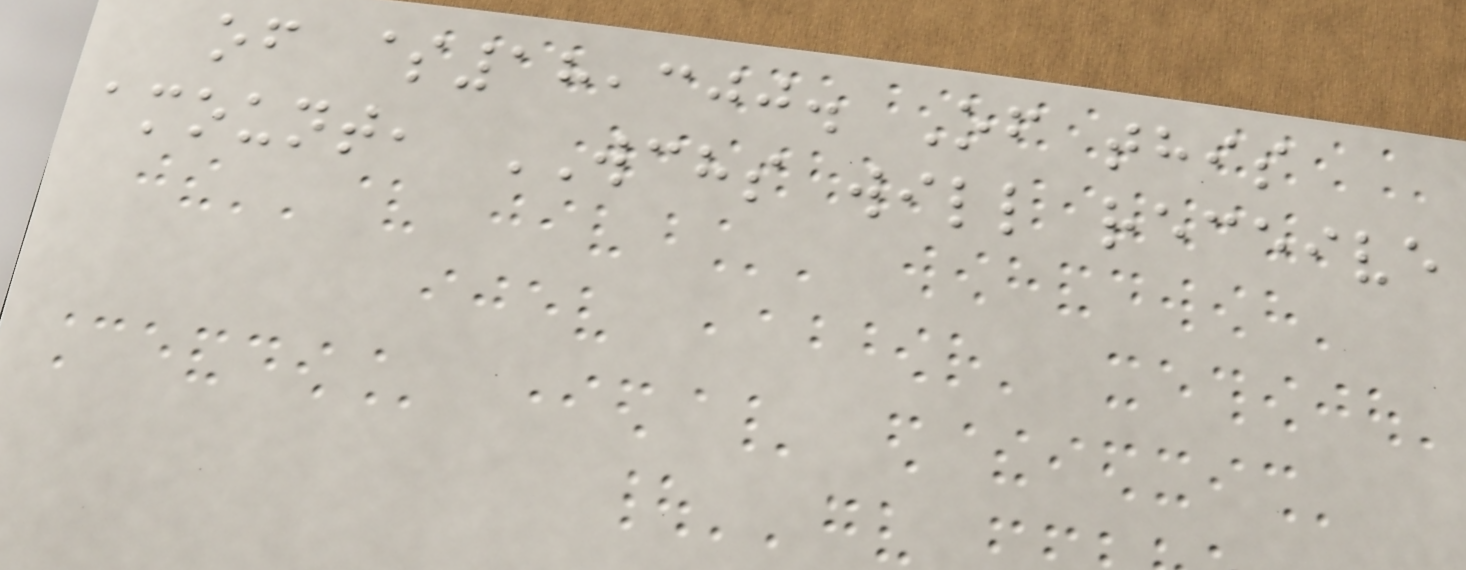of $18,300. Of this
amount, WCHS will receive
